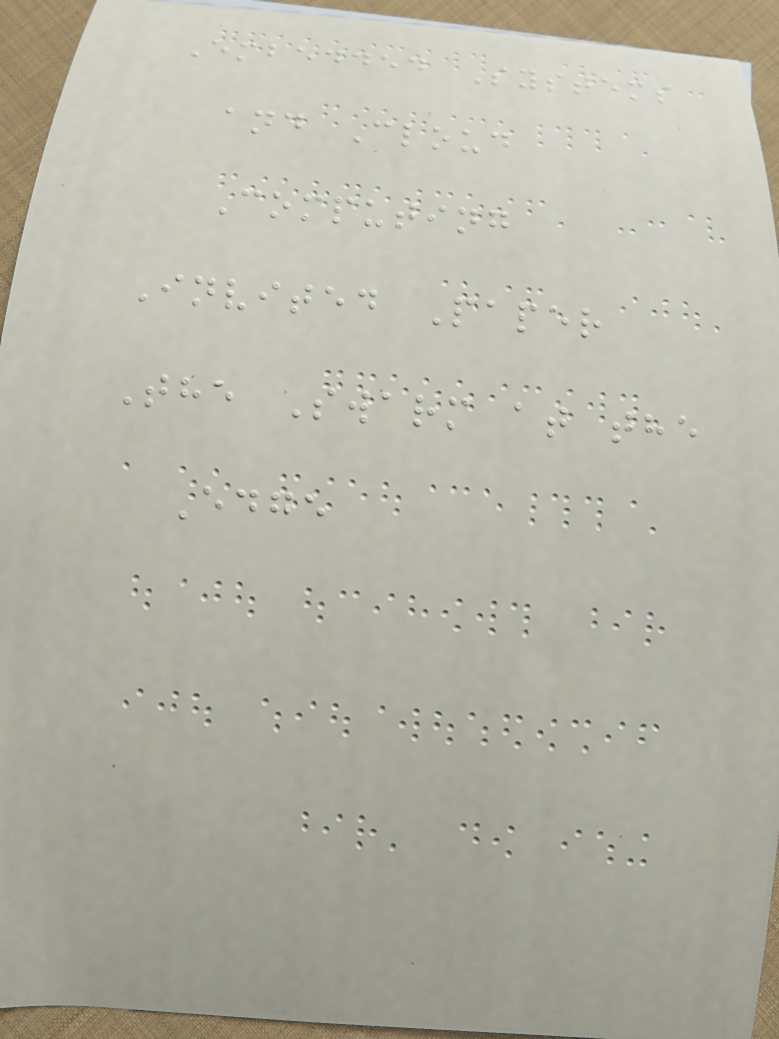Embedded Systems
and Cloud
Computing
Invited Paper
The Swarm at the
Edge
